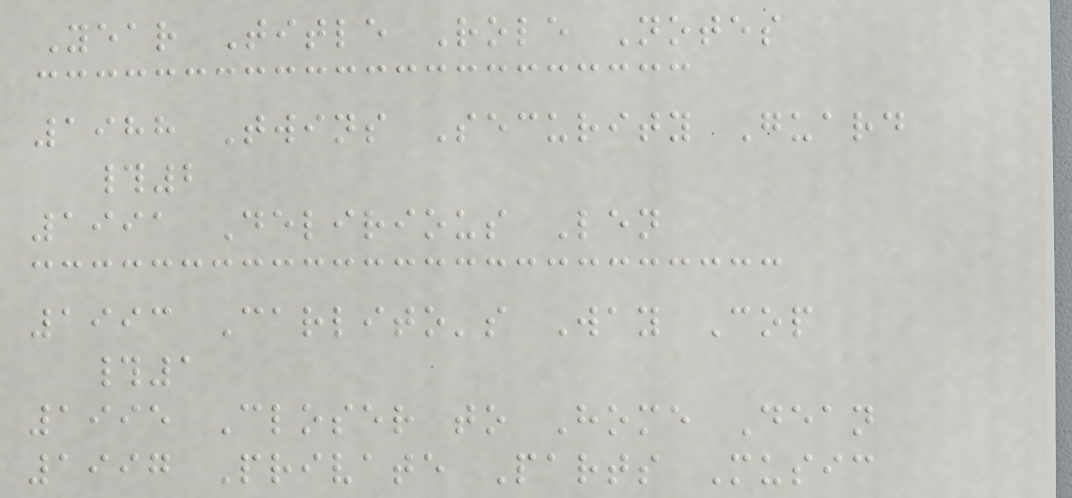Year Title Role Notes
1988 Twins Security Guard
#2
1991 Delirious Len
1993 Carlito's Way Cop
#1
1995 Closer to Home Dean
1997 Private Parts Music
